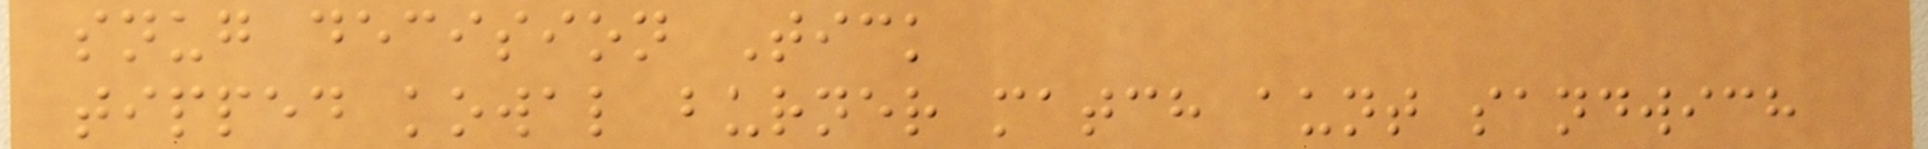snug decision Tick
tipped kowal burner match aunt sandwich
